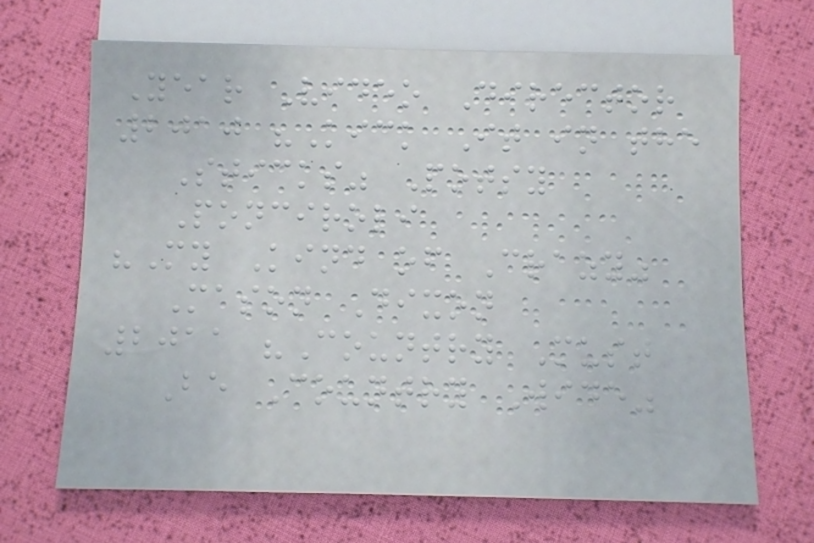Year Video Director
2010 "Kick It in the
Sticks" Potsy
Ponciroli
"My Kind of Crazy"
Mason Dixon
2011 "Country Must
Be Country Wide"
